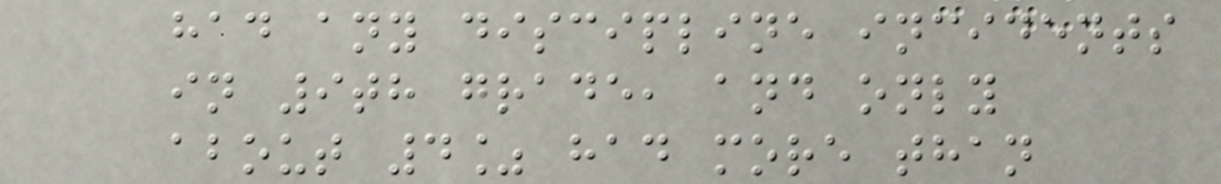had any discipline incidents
in 9th grade, and only
about 4% had more than
